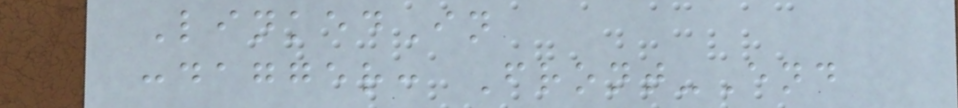LinkedIn
:dagger: Front-End
